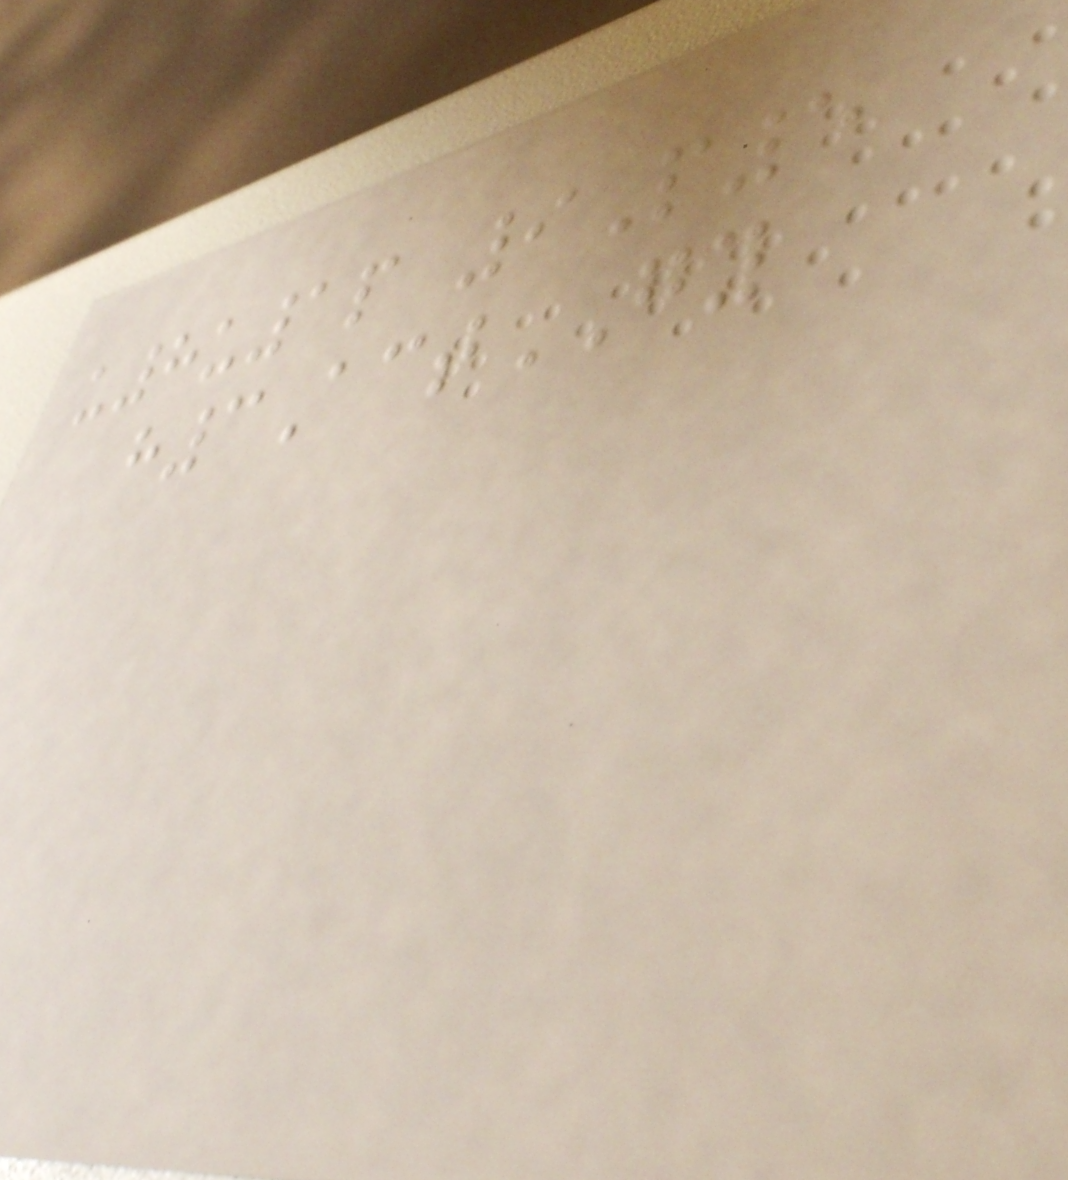u8u1p 9P5
h3ActGY
